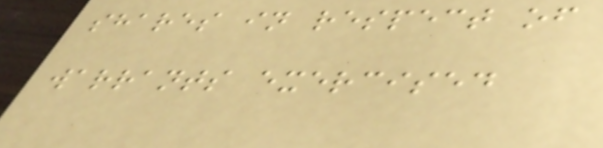shares in respect of
warrants exercised
